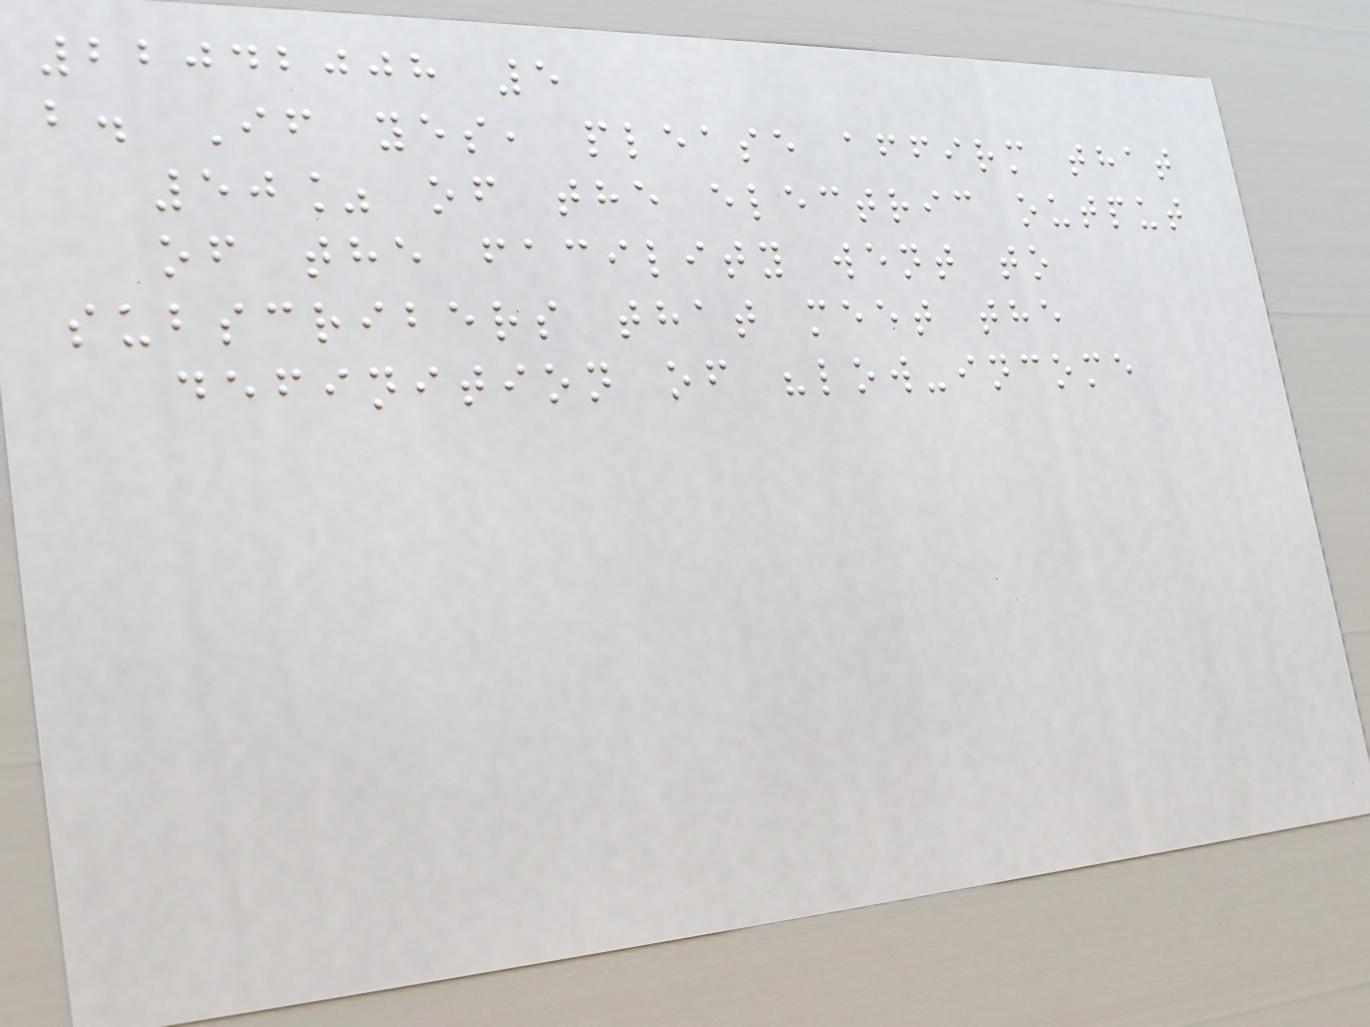22042008 5
b. If yes, please affirm that
50% of the electric output
of the facility went to
subscribers that meet the
definition of "low-income
